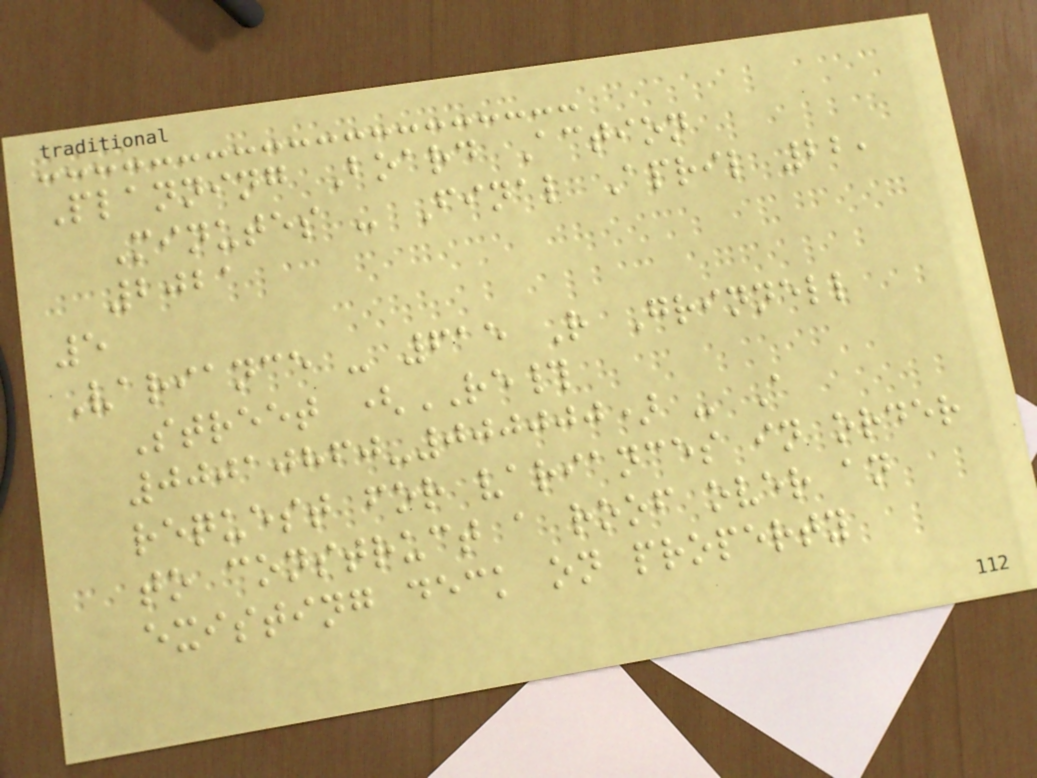Planning Board Action
Minutes - Final April 22,
2021
5
Variance - 615 R Grinnell
Street (RE#
00010860-000000) - A
request for variances in order
to construct a roof over an
existing deck on property
